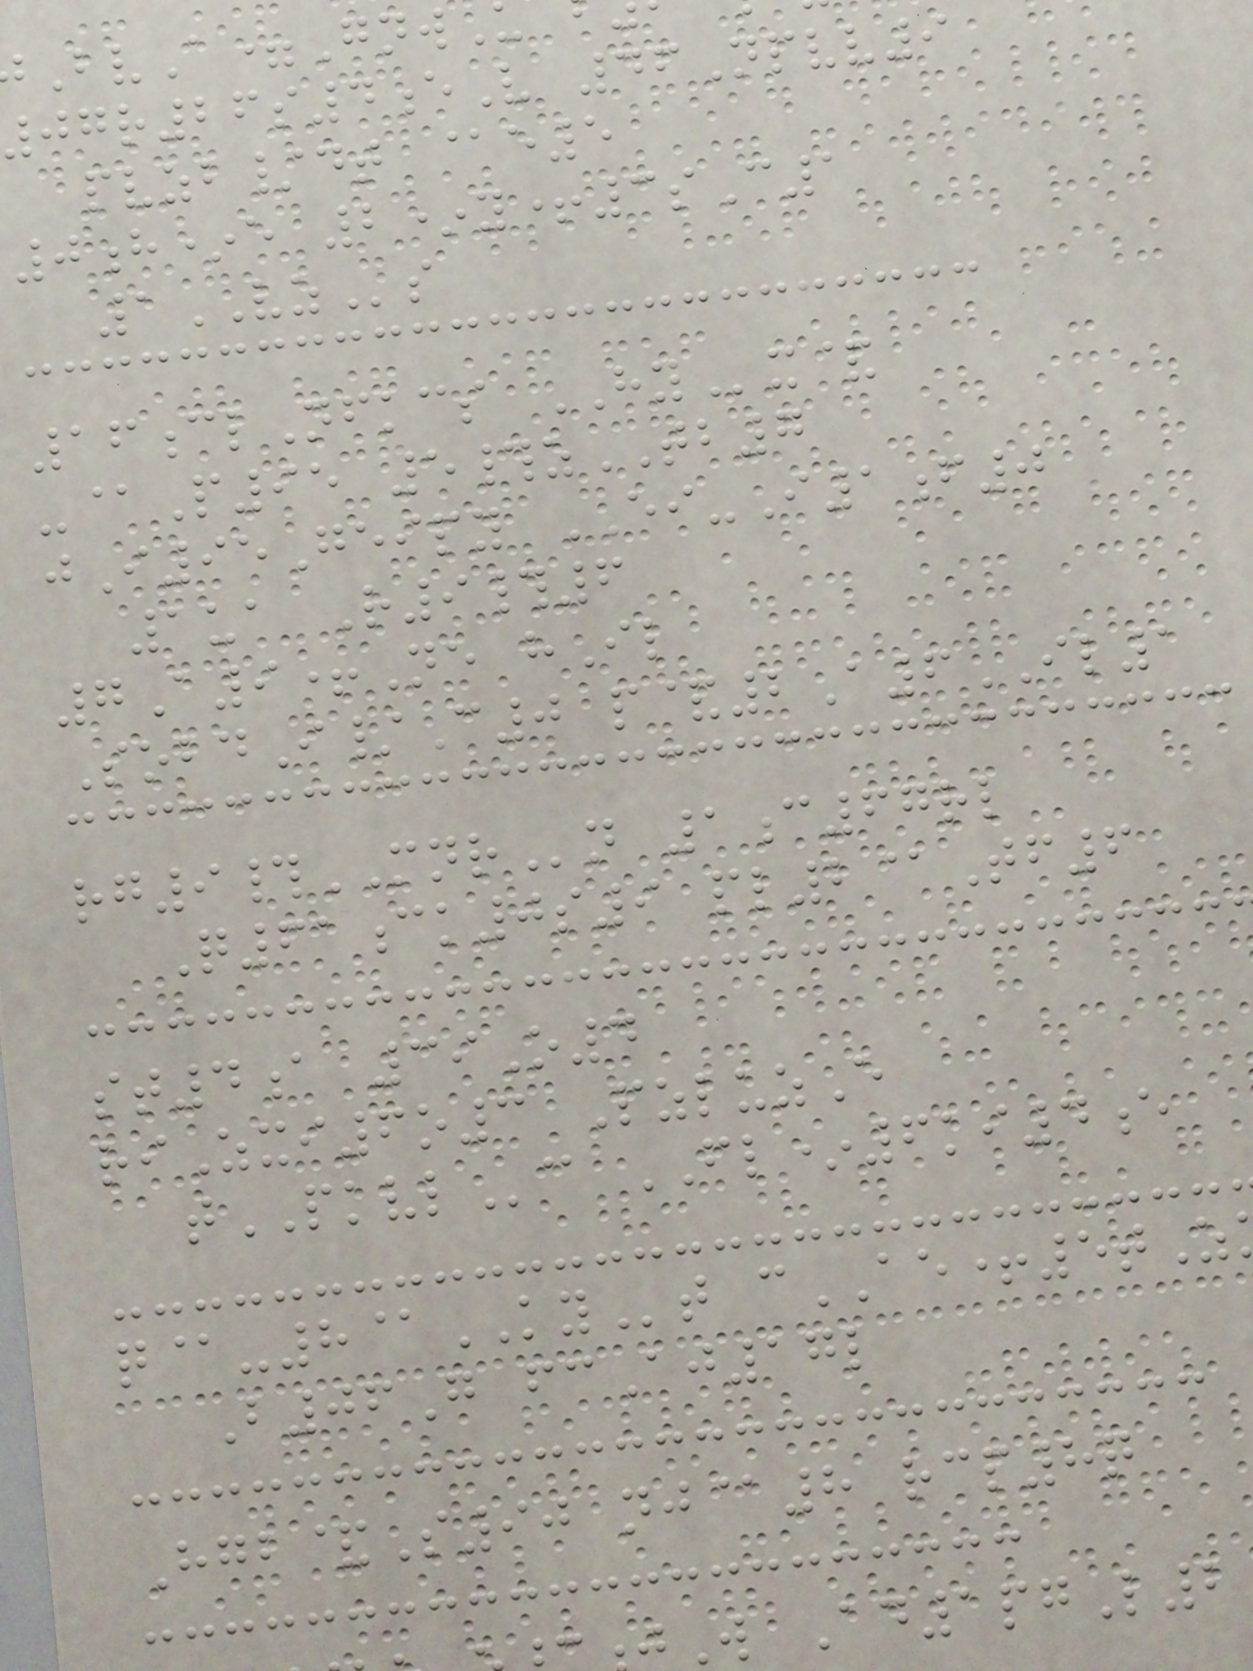r26s4eV 46Npvv9
pvzb/dt @e5
0h*e 2*y+3sC1
1VZs
16clNfkcs HYx&
-@P95 5#zTB7
jI95Geipy EI-I1f0
1ua R9#6
7A9+Ne hIl
SobdI/C0 p&2A6IL1
rg9#MNRn 1c67rl
Q61ck0s9 pl2@Tf6
st4a 39O4
riZxi6o3 PzluzE
tPKVLc FL*6ki4e
q@-8@KYt cAE+5tZ
B06G fcAj17l
Hgb&S90 nj@8 rcp8q
W Ad1pgL2
